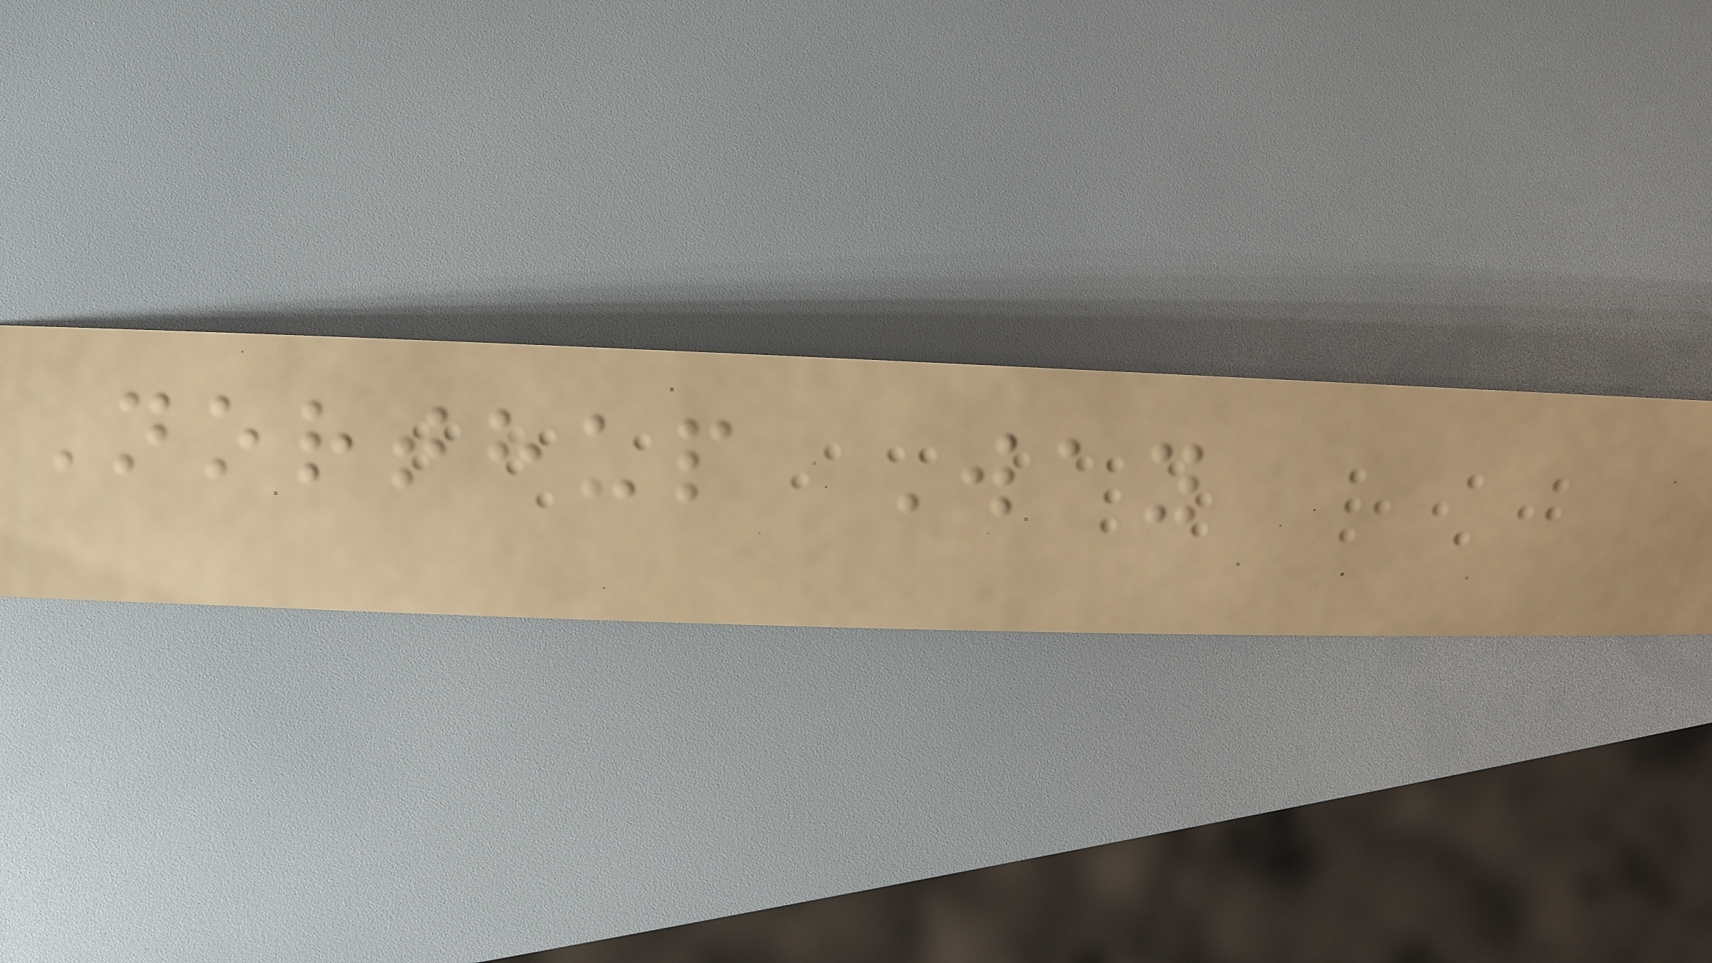Northup Way
